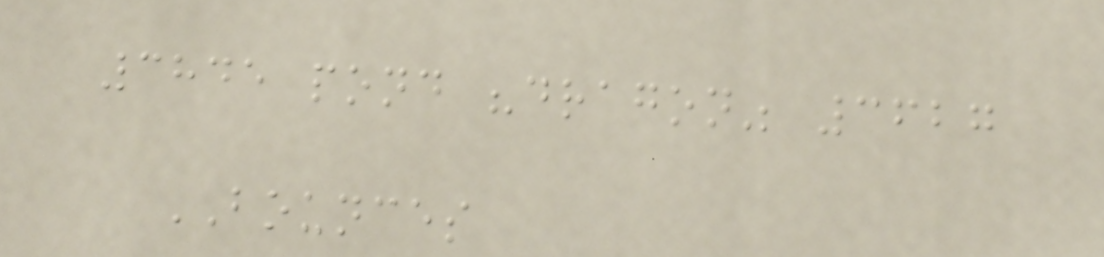3845 pond "dragon" 3627
BOUNCES
